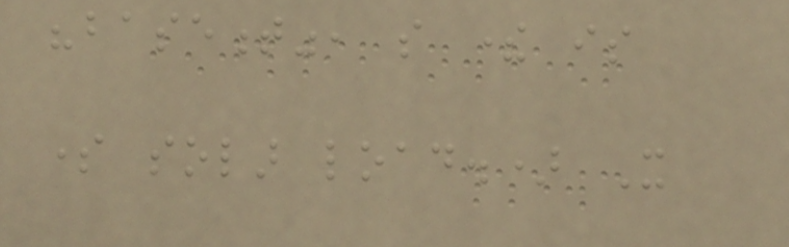"basement", so there is
some solar load.) It
